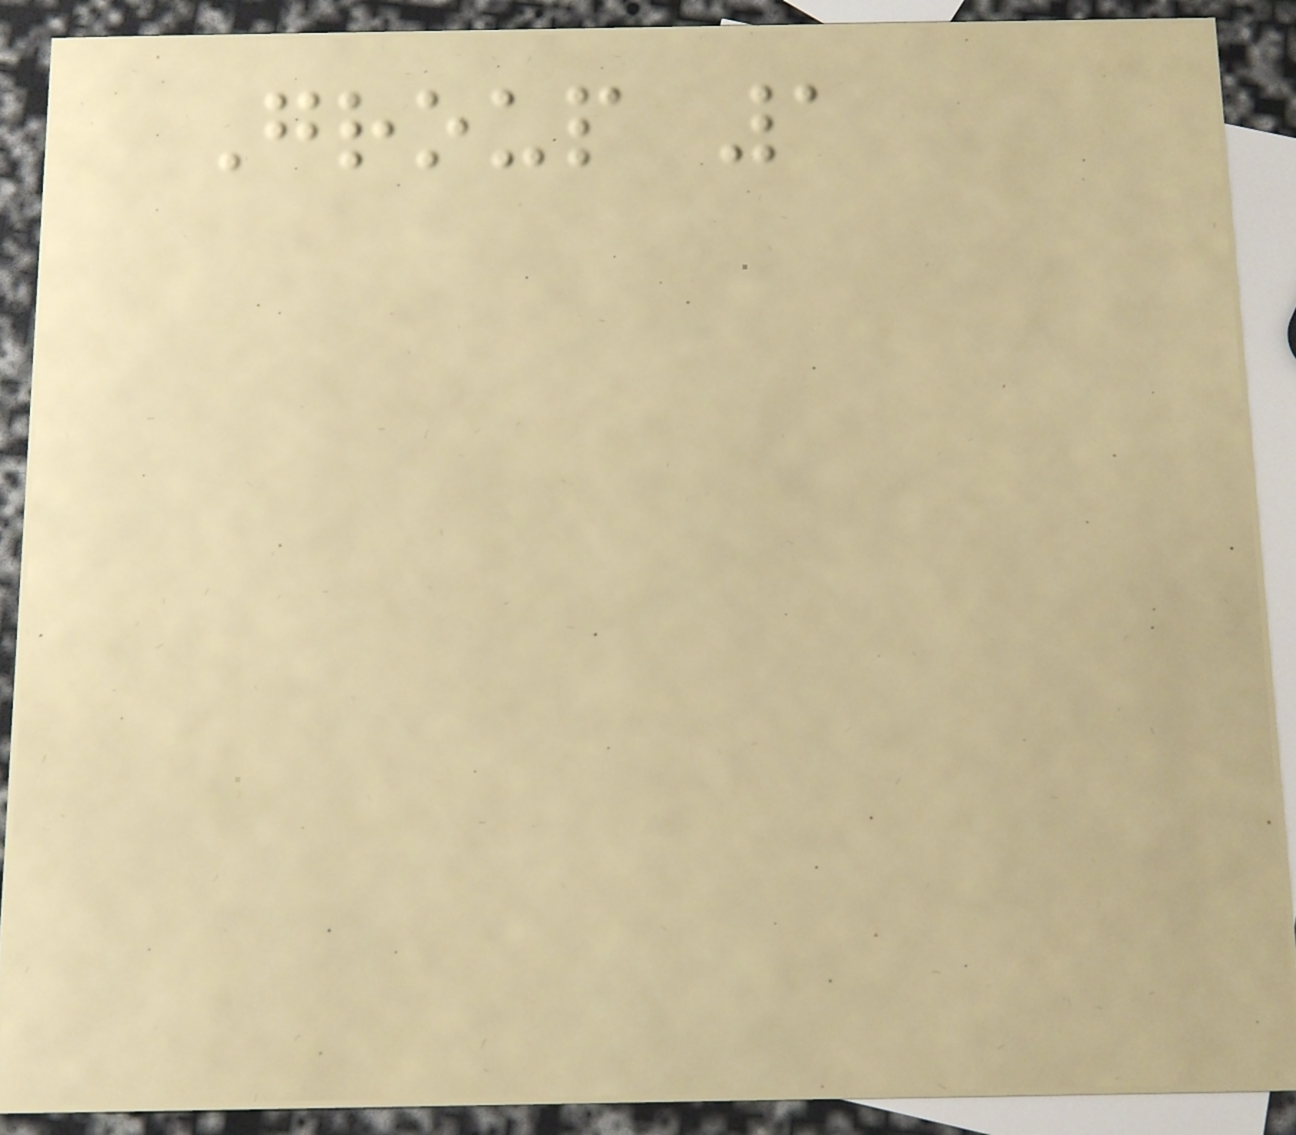Group 1
